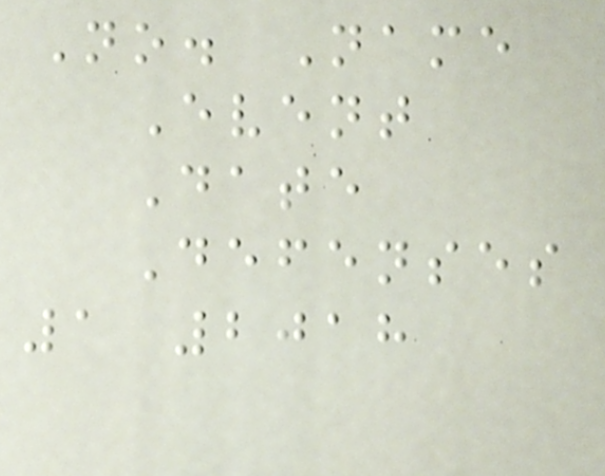No. Name
Event
Date
Defenses
1 2018
